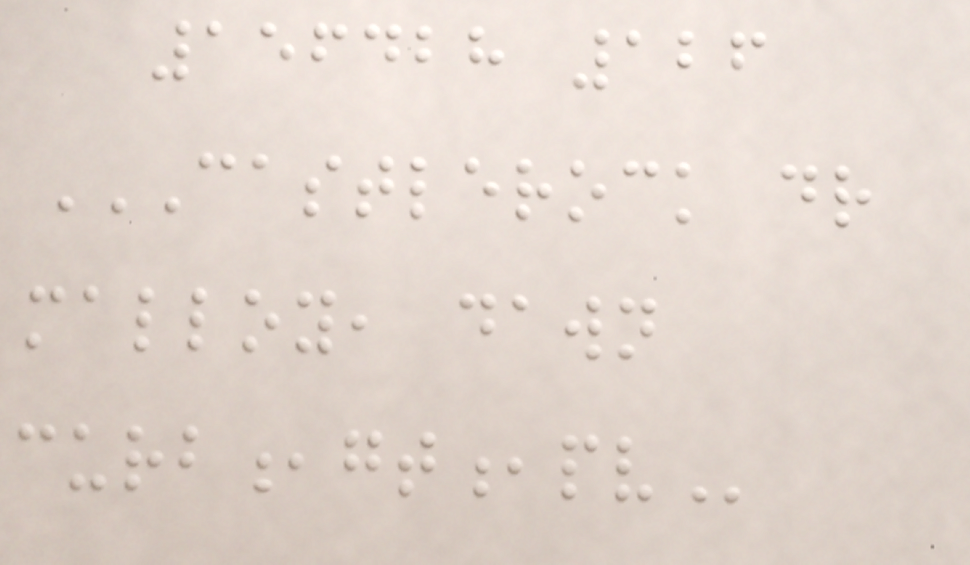156428 126
CASTLEROCK DR
MALLOY, DAWN
CURB,GT,PV
